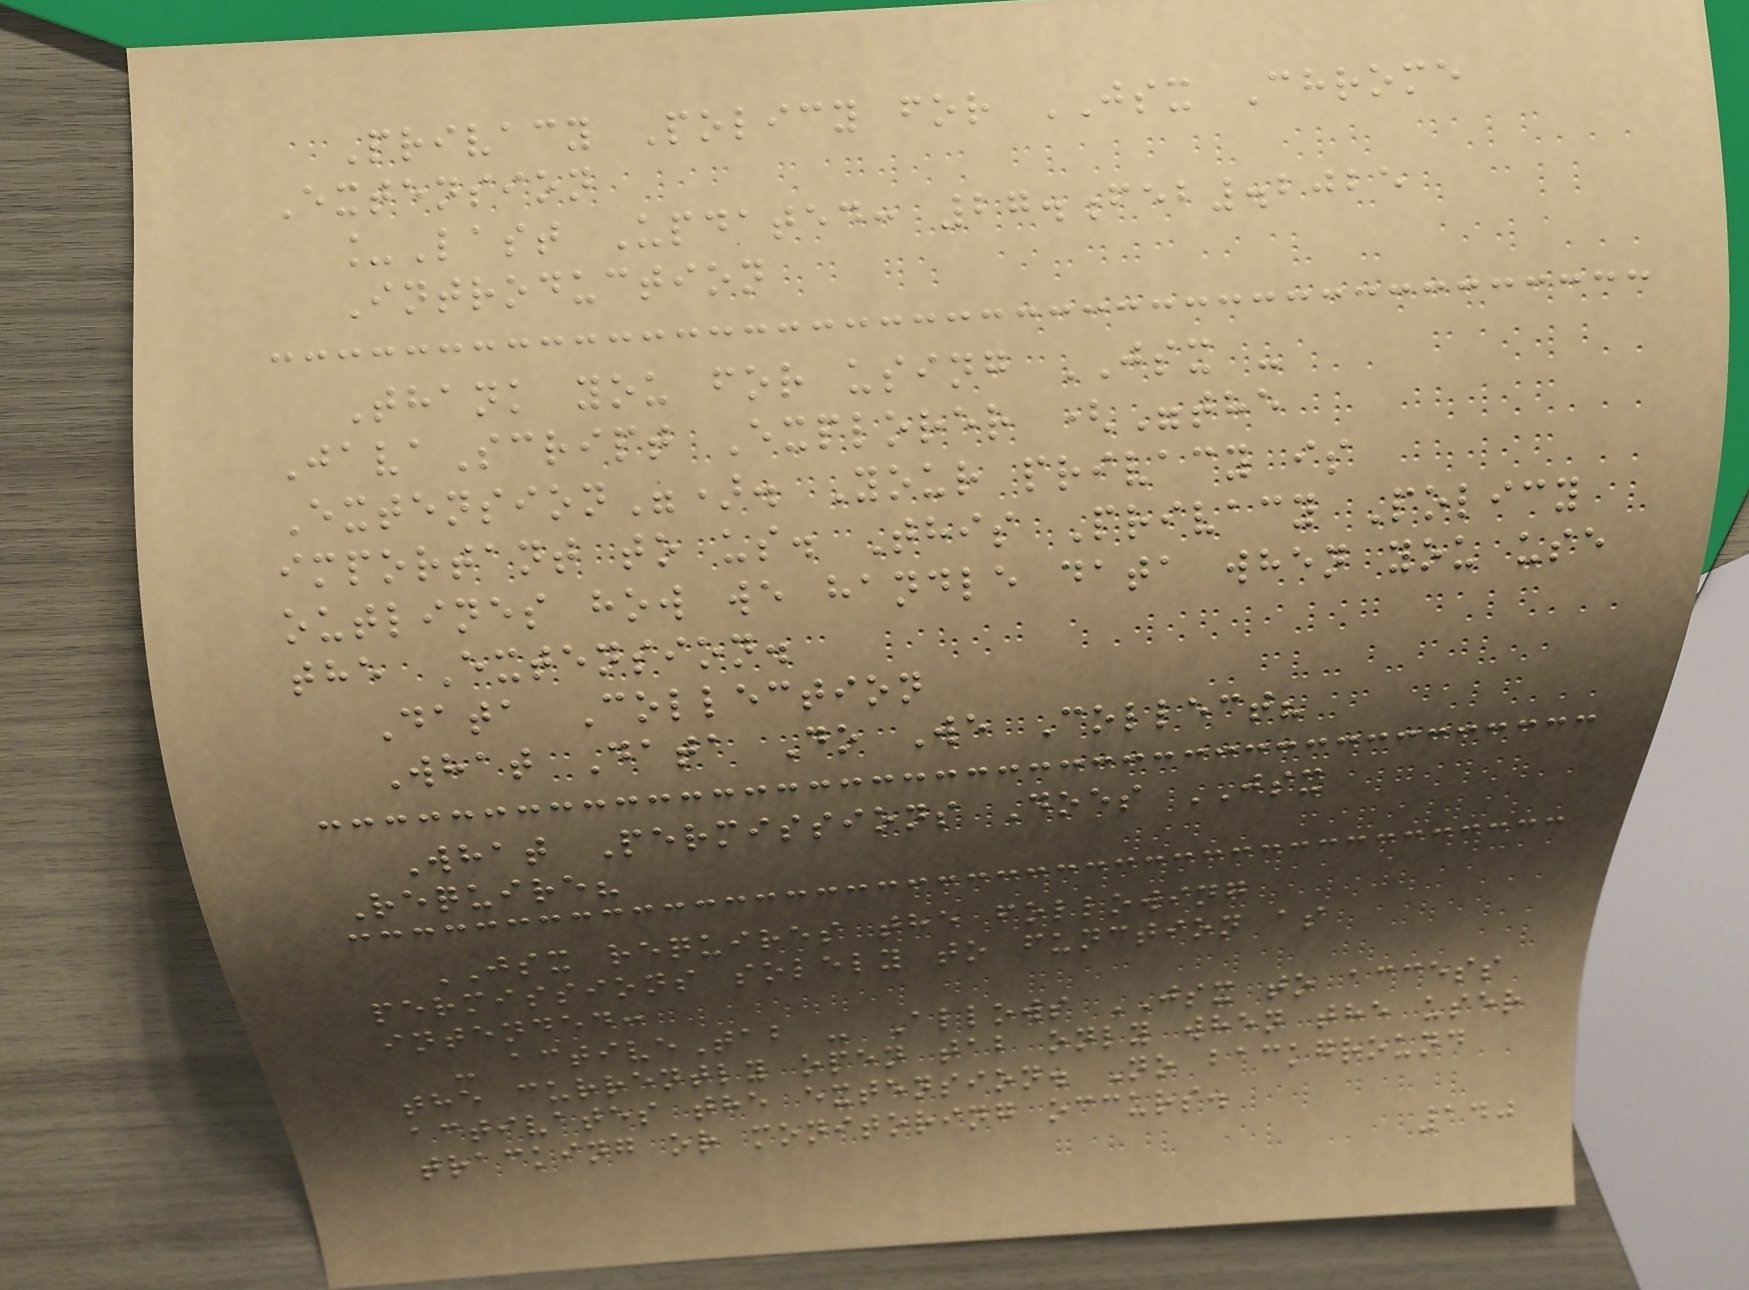Privacy Policy for JSX Chrome
Extension
_Last Updated: 27.feb.2025
Introduction
Thank you for using JSX -
JavaScript Explorer ("the
Extension"). Your privacy is
important to us. This Privacy Policy
outlines how we handle data when you use
the Extension.
Data Collection
What Data Do We Collect?
What Permissions Does JSX
Require?
JSX requires the following
permissions solely to function as
intended:
- activeTab - Allows JSX to access
the currently open tab only when the user
activates the extension. No background
tracking or monitoring occurs.
140
